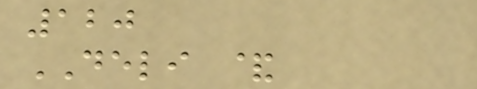120
DELI &
